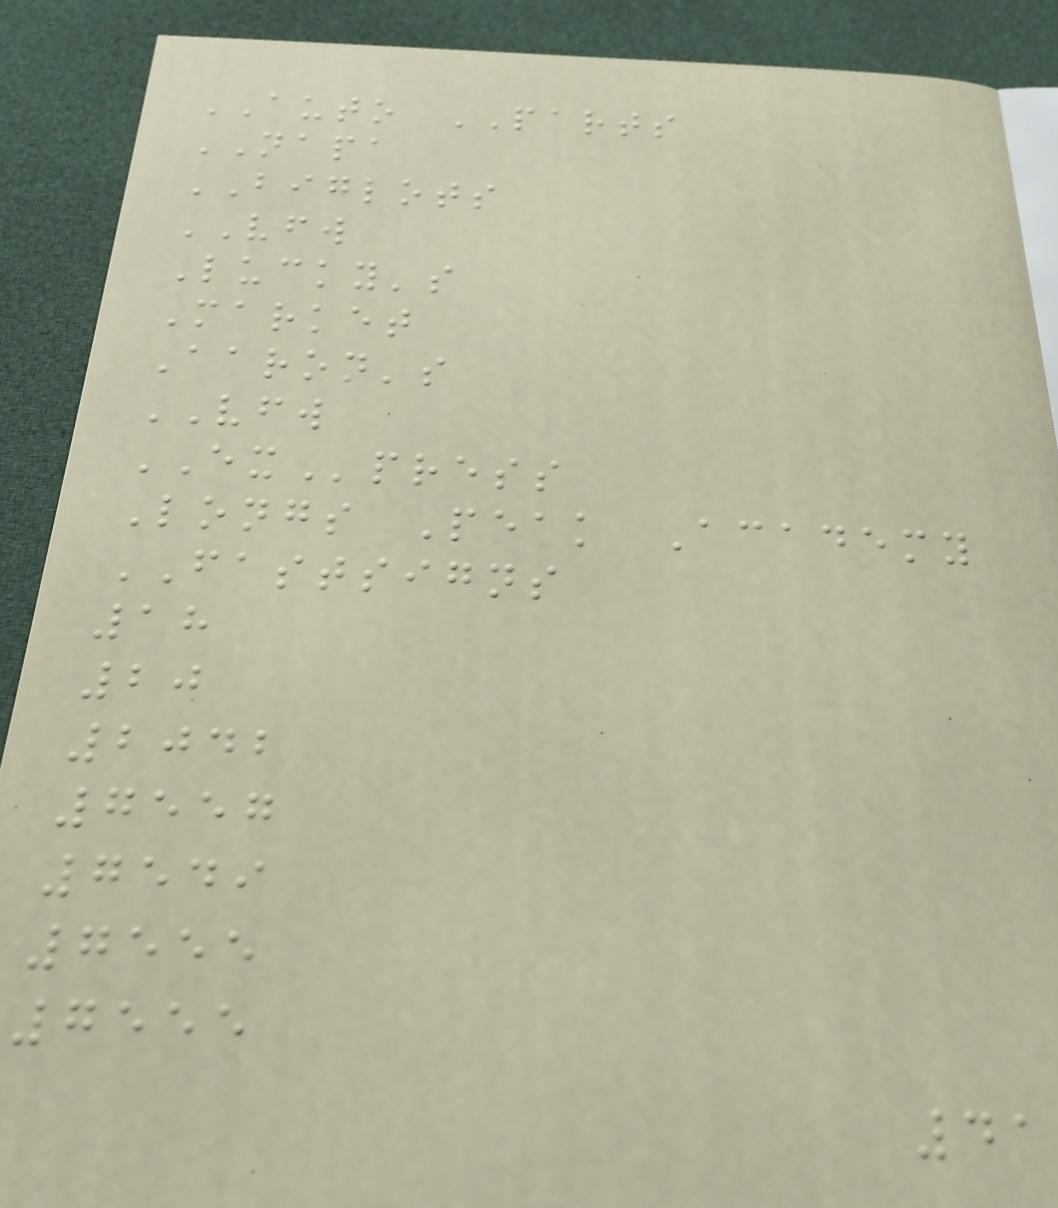AUTO PARTS
NAPA
BIGLOTS
VFW
Lucky's
Market
Aaron's
VFW
EXpress
Longs Peak Academy
FASTSIGNS
18
20
2042
7557
7549
7555
7555
41
